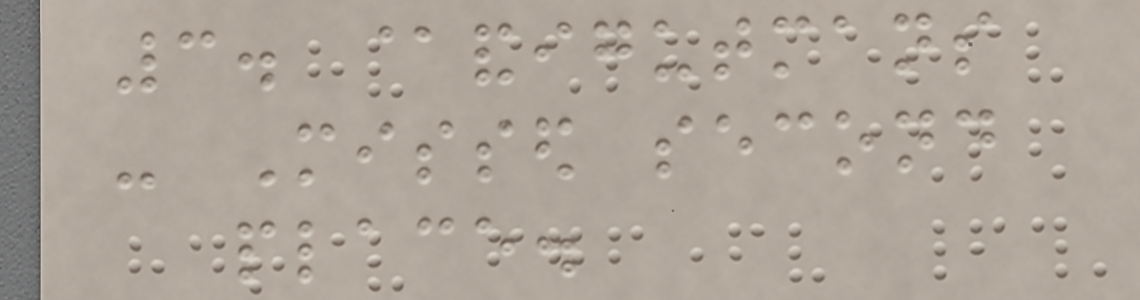3. @andigutmans
- Missed second
place.
